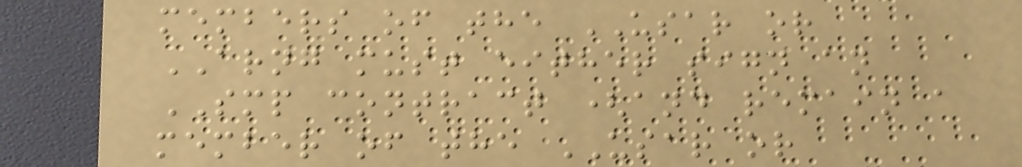members of the USAR or
ARNG must either sign an
SMP contract (and remain a
member of the USAR or
